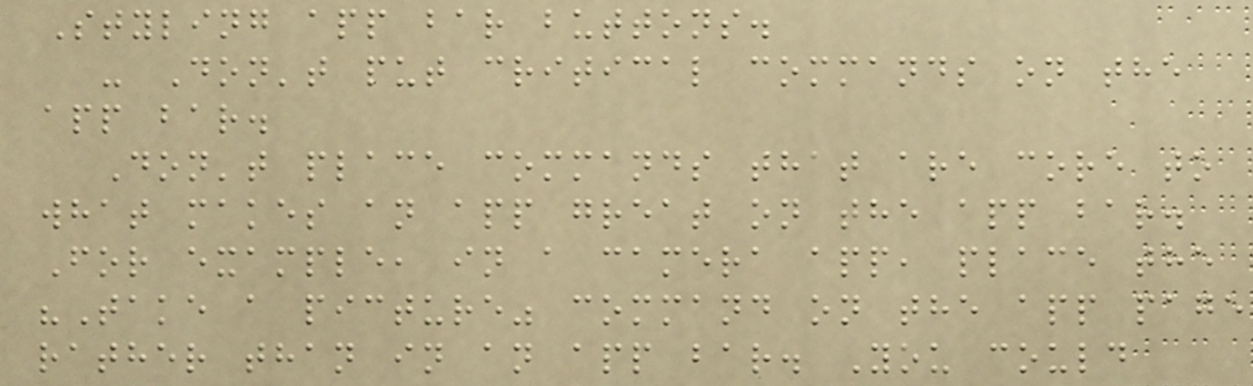Styling app bar buttons.
- Don't put critical commands on the
app bar.
Don't place commands that are core to
what makes an app great on the app bar.
For example, in a camera app, place the
"Take a picture" command on the app page
rather than in an app bar. You could
